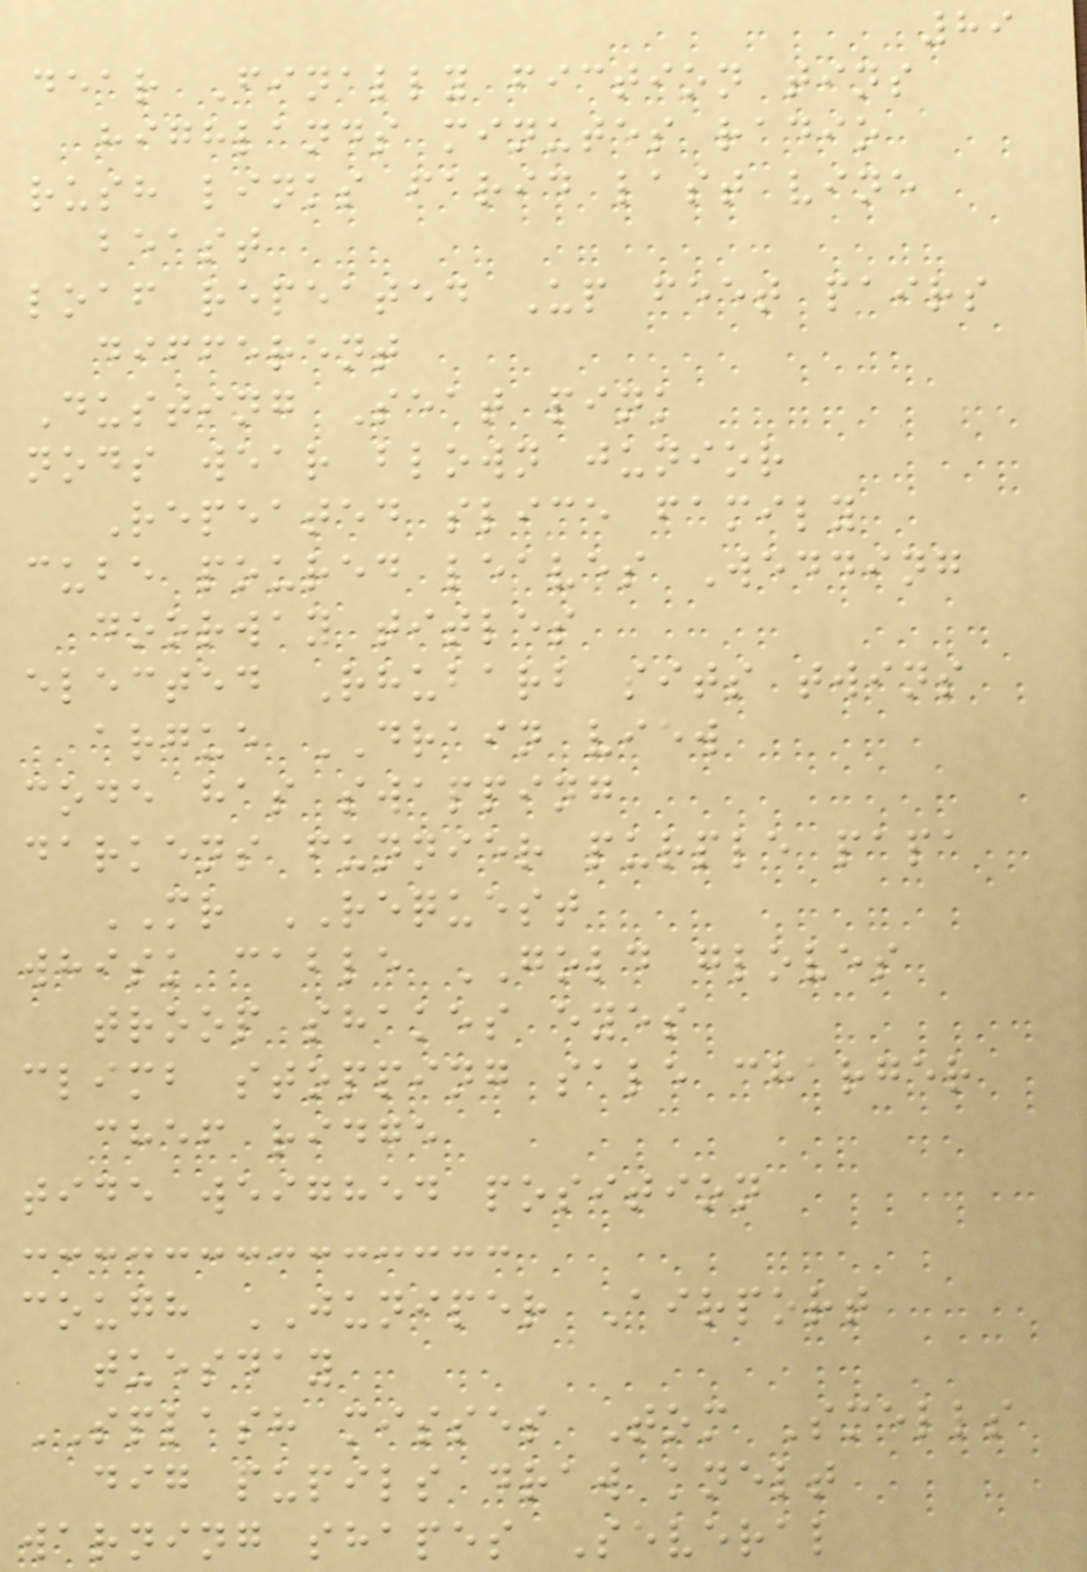89
dear Finally fiction tins
highlands minutes radio
rush links farid last vine
beast
loaf repeated Up feet pairs
different
Dusting Seat pink
nods wear blown junior
Repeated slice family
cube poured leaves Wedding
doorway titles
elected Rhubarb sits twins
argue DRAIN view
code has swapping
darkens funnier purple papa
MR REQUEST
whisk cable GOLD gloves
troop shakes eyes
climb stopping sale charger
chef ridge
tide weighed position
cough JUNIPER Airport
tuesday
SPLASH misses Tom Smells
dig pupils draw knelt
warning shapes Several
